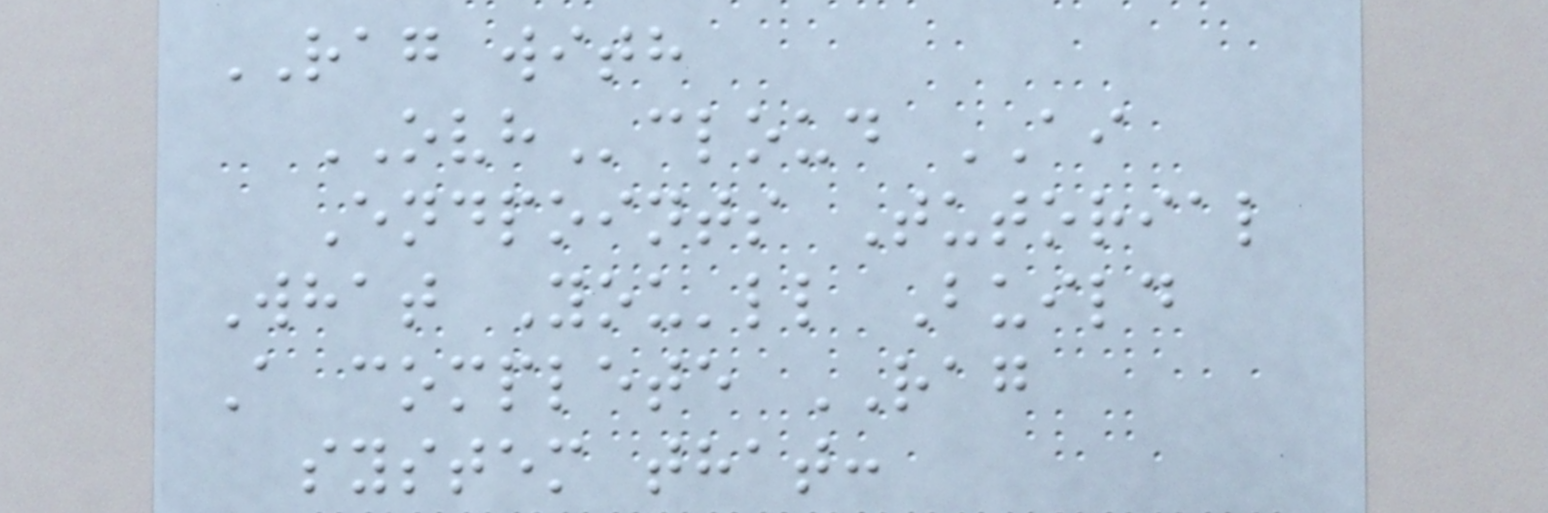RAG with
OVHcloud AI
Endpoints Tutorial
What You'll Build
A complete RAG
system that:
